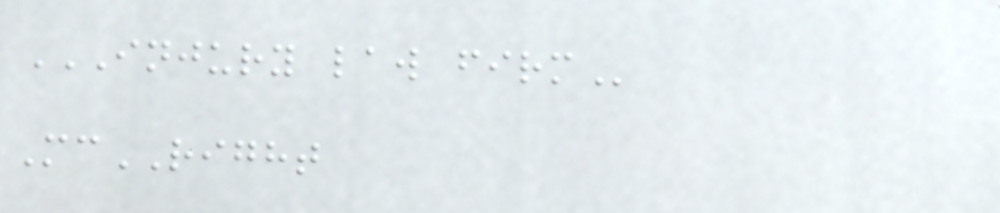INJURY LAW FIRM
McRIGHT
